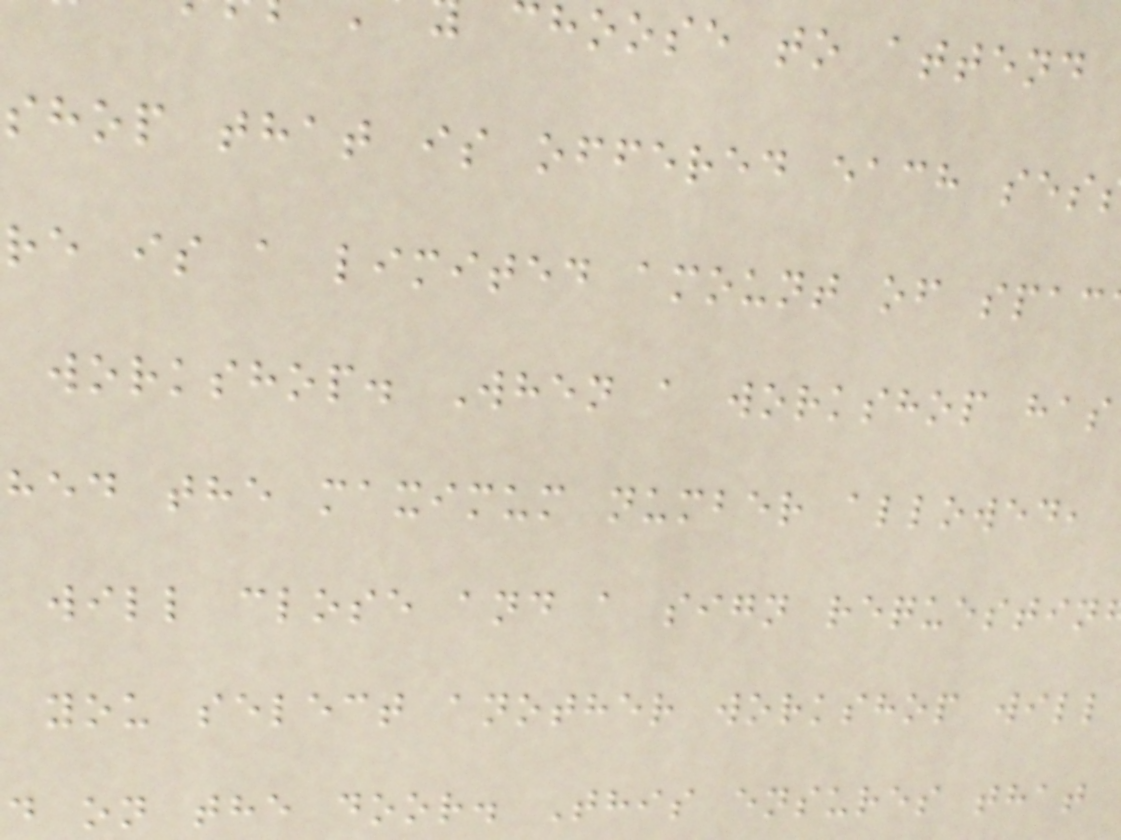hoose to attend
shop that is offered each ses
re is a limited amount of spac
workshop. When a workshop has
hed the maximum number allowed,
will close and a sign requestin
you select another workshop will
d on the door. This ensures that
